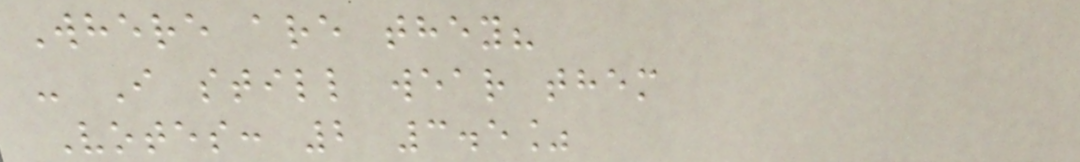Where are they?
- I still wear them
Votes: 2 3.5%
